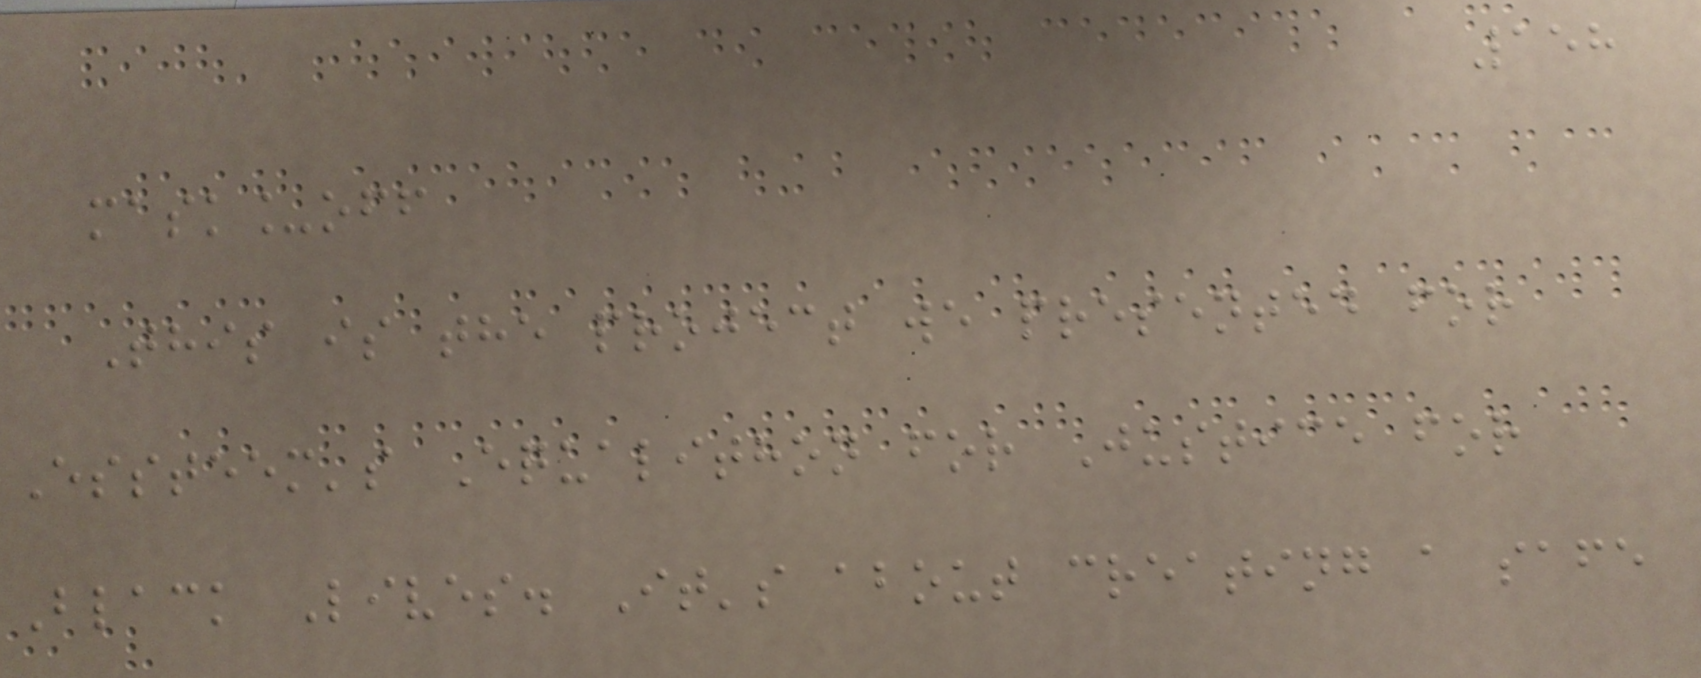158
mask_off
This is the project we presented for
Essteem's Equalithon for Justice for
Black Lives. It's about creating a safe
